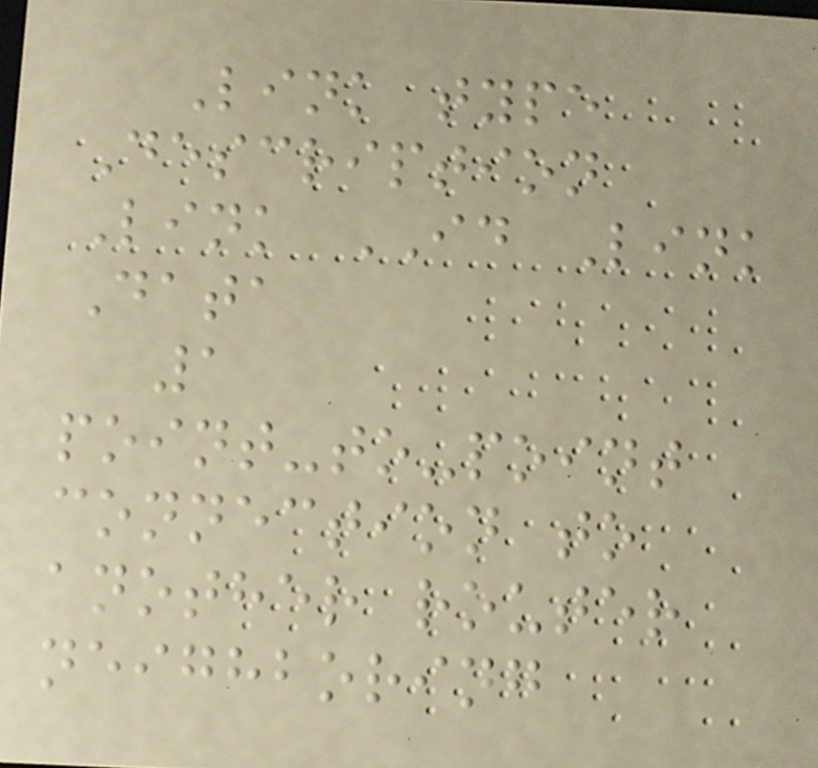Link type
Description
Link ID Link
Data
1
point-to-point
connection to
another router
neighboring
